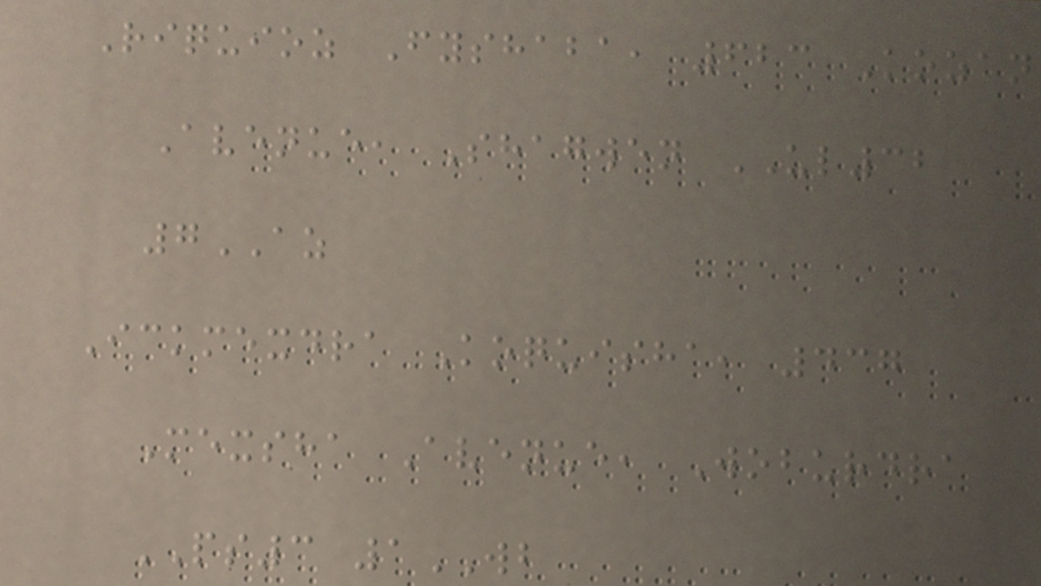Riquioz Fyshaba, 623 Kozan
Avenue, Shagwen UL32
7AZ
Ickmexdra Koquisha, 437
Mexsha Avenue, Woburdra
PS3 1WB
